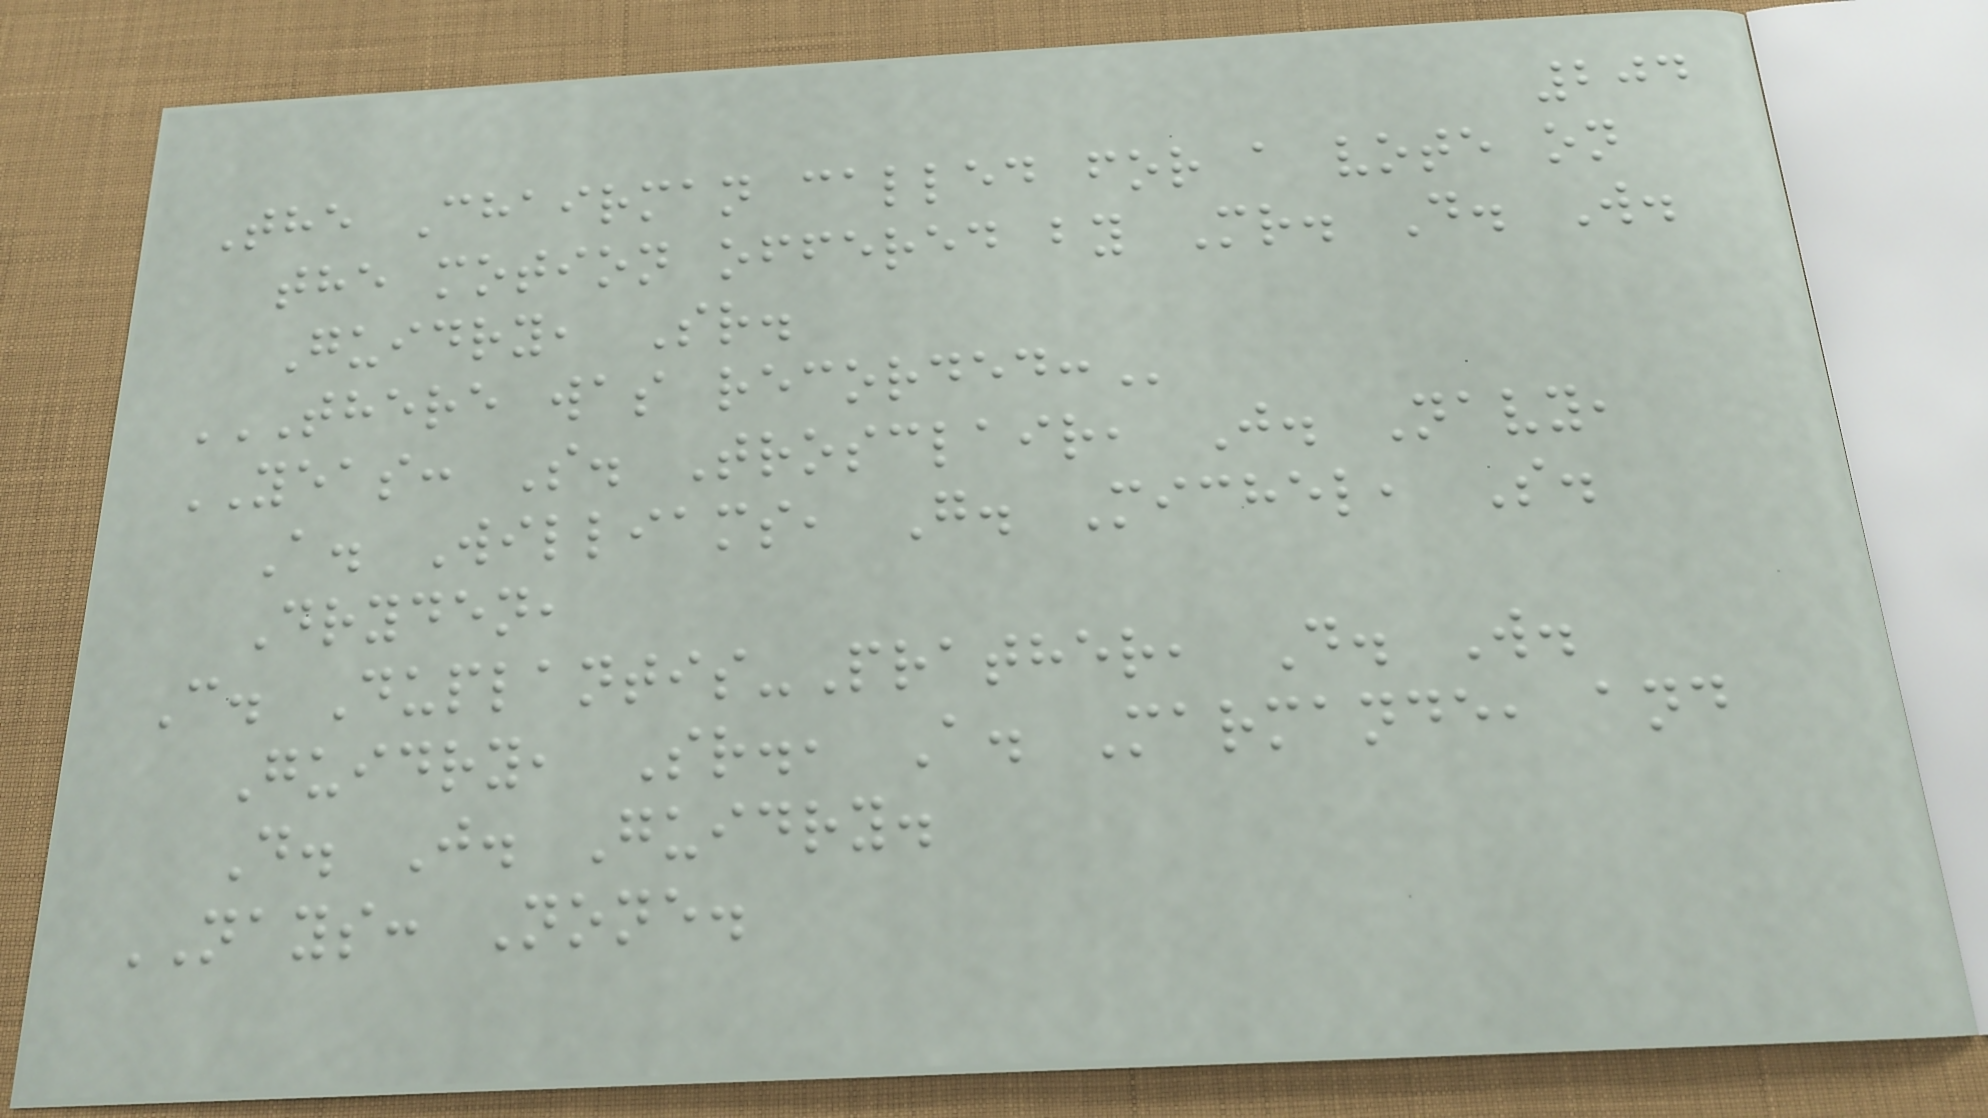204
The Chairman called for a vote on
the motion offered by Mr. D. W.
Guidry, Sr.
THERE WAS RECORDED:
YEAS: S. Trosclair, J. Navy,
A. Williams, G. Michel, S.
Dryden,
C. Duplantis-Prather, D. W.
Guidry, Sr., A. Marmande, and
D. J. Guidry.
NAYS: None.
